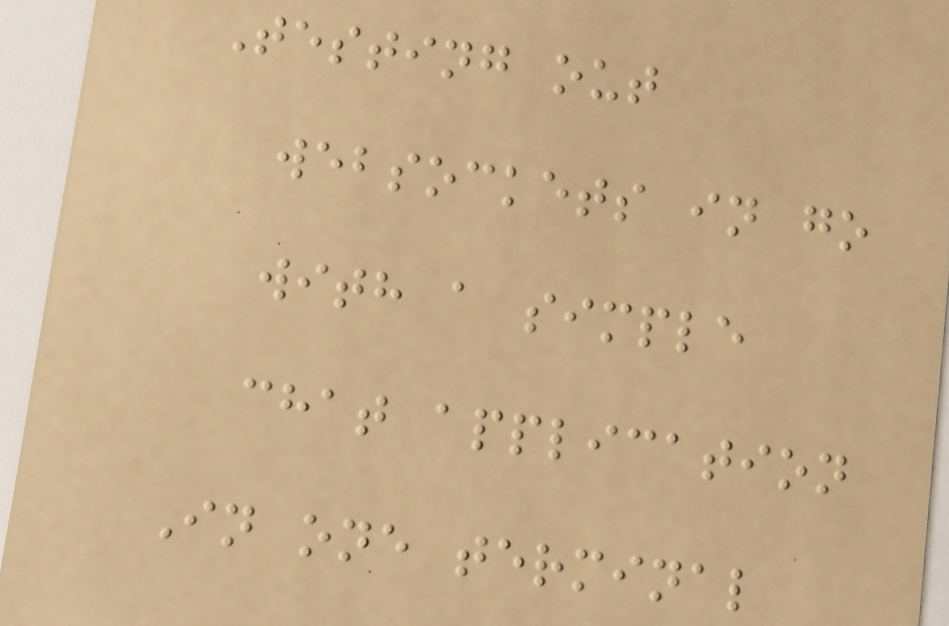Testing out
websockets in go
with a simple
chat application
In one terminal
